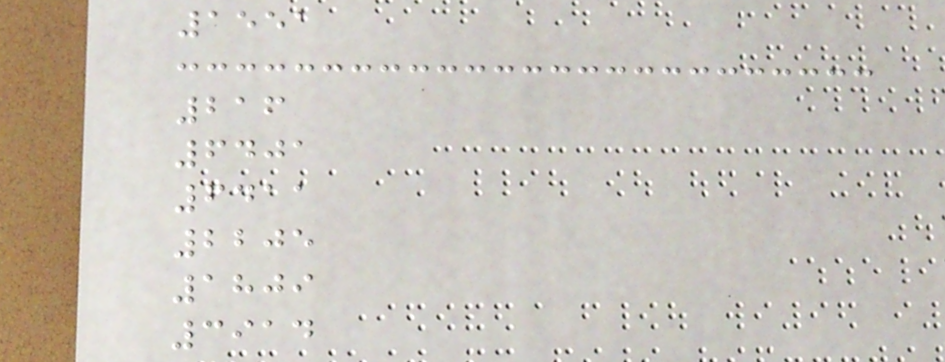1551
216
6401
6411
2205
1809
3914
